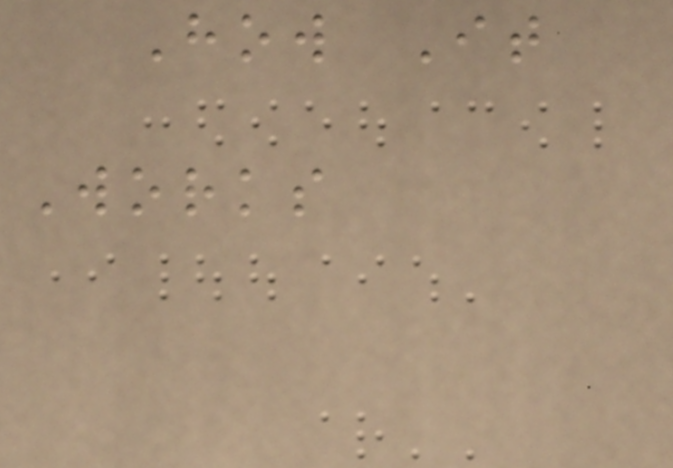How It
Works
